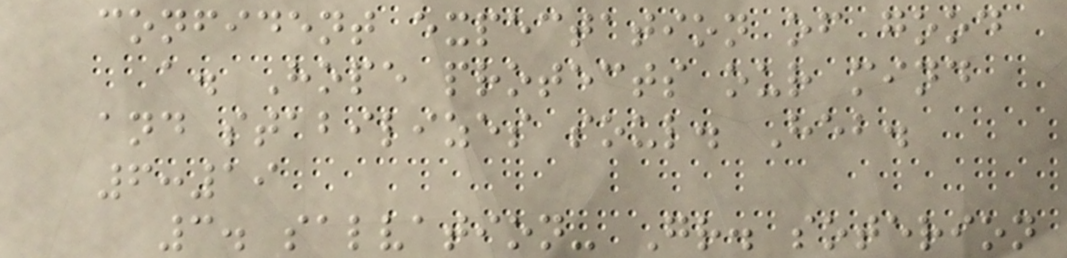confident expectation of good
a. Hope protects our mind
and stabilizes soul. Heb.
6:19
3. salvation- Gr. soterion
